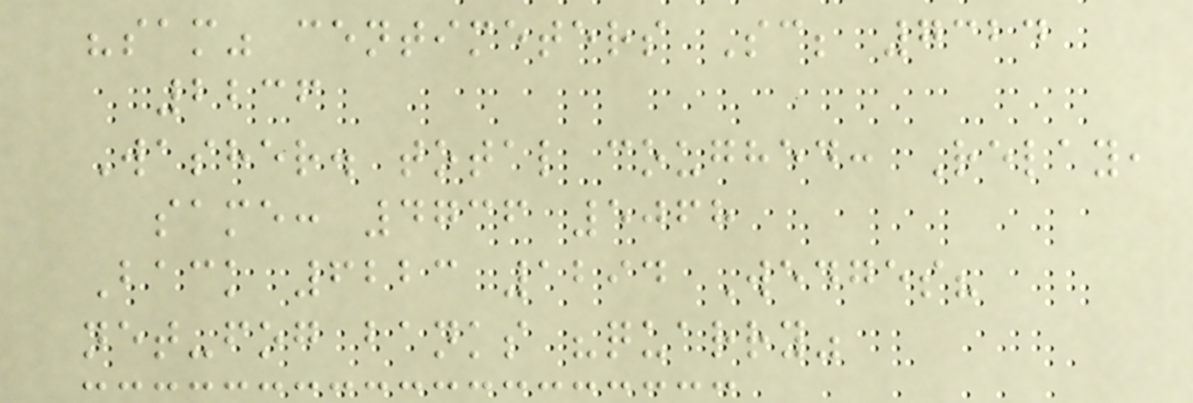"sam" centimeters Sc; 7324
2236
Washer. total coughed: Relay,
same: 4736 5068
Back 6223 1294 Wedges?
net-fog banks "quarry"
